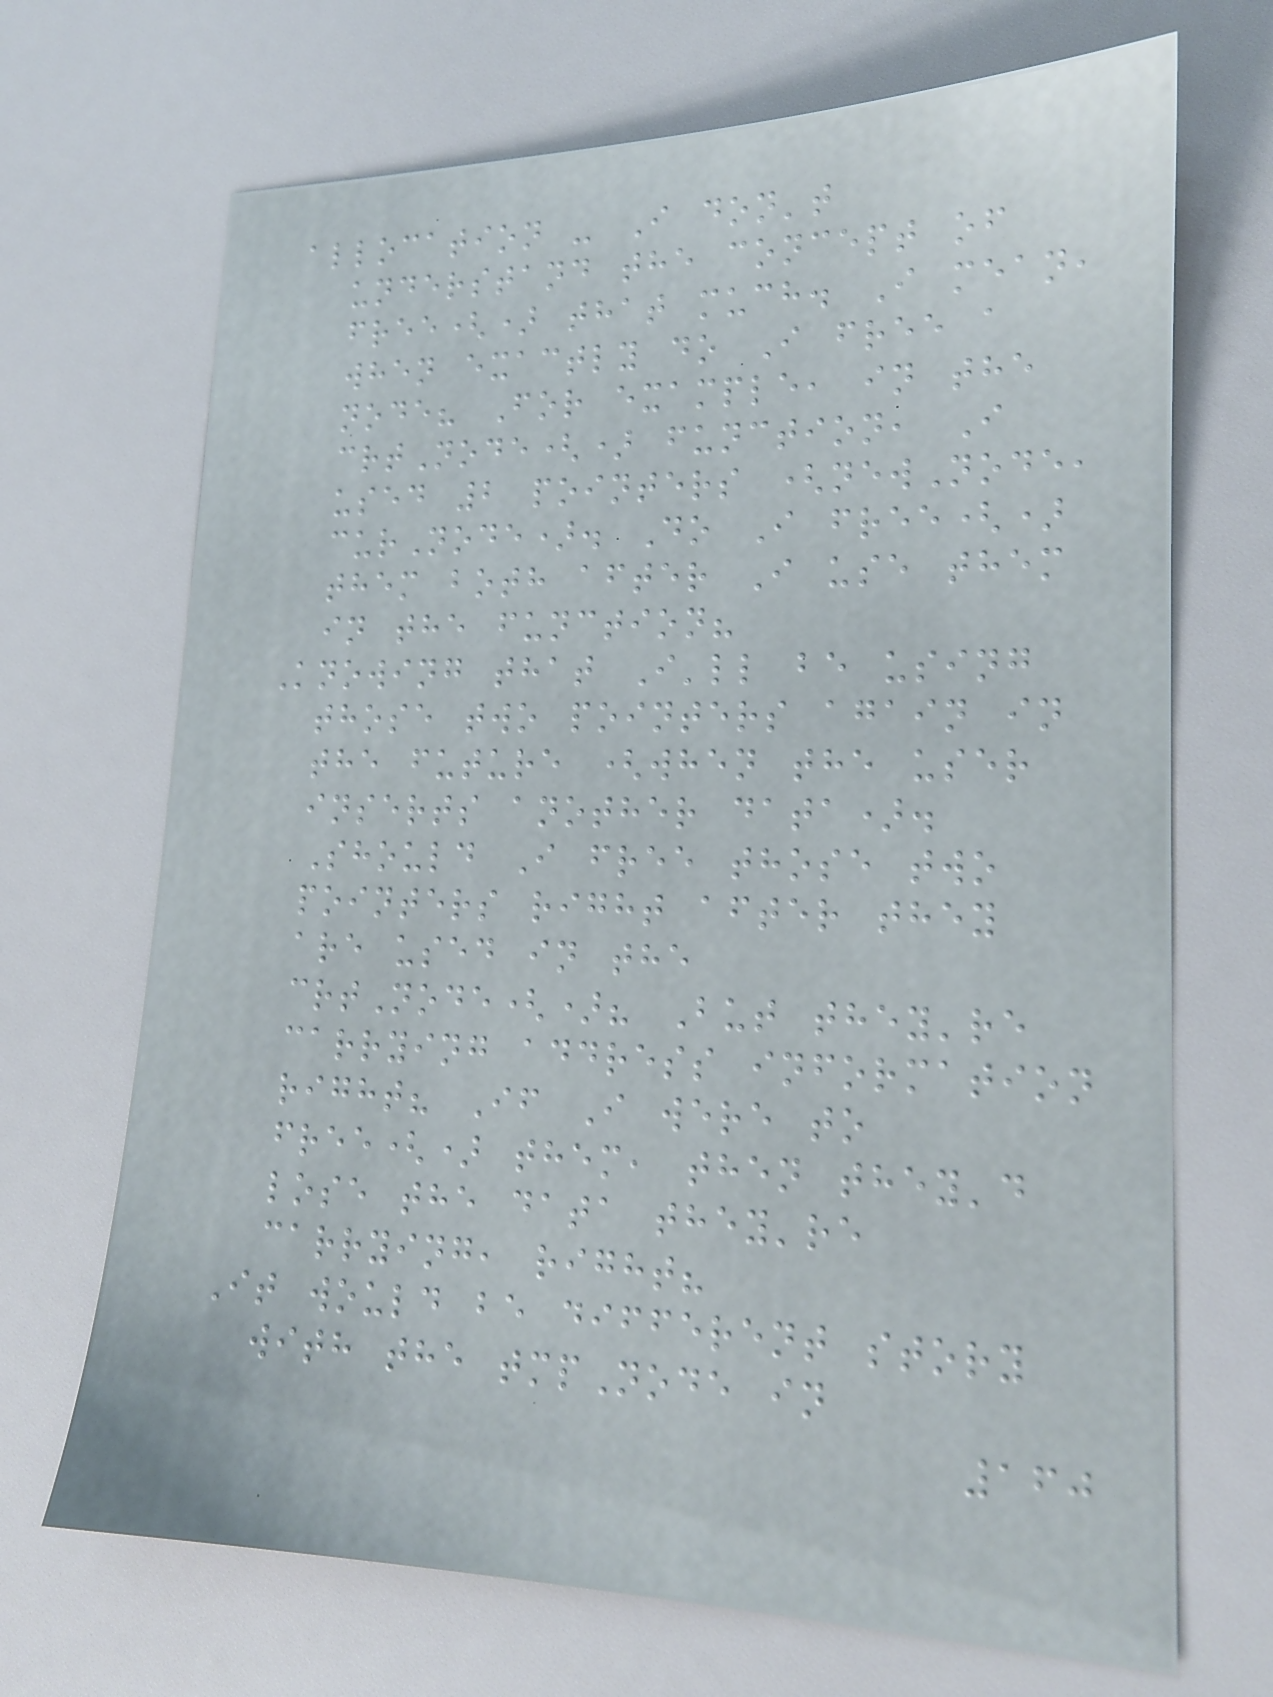allocation - I don't
understand the concept of
free() that much. I mean,
when exactly do I free a
node? For example, in the
crtNode() function, I
used 2 pointers (newNode,
curNode). Do I free()
them both after I use them
in the function?
Knowing that I'll be using
those two pointers again in
the future (when the user
inserts another data).
Should I free those two
pointers right after they
are used in the
crtNode()? But they're
carrying address information
right? If I were to
free() them, then they'd
lose the data they're
carrying, right?
It would be different story
with the tmpNode in
160
